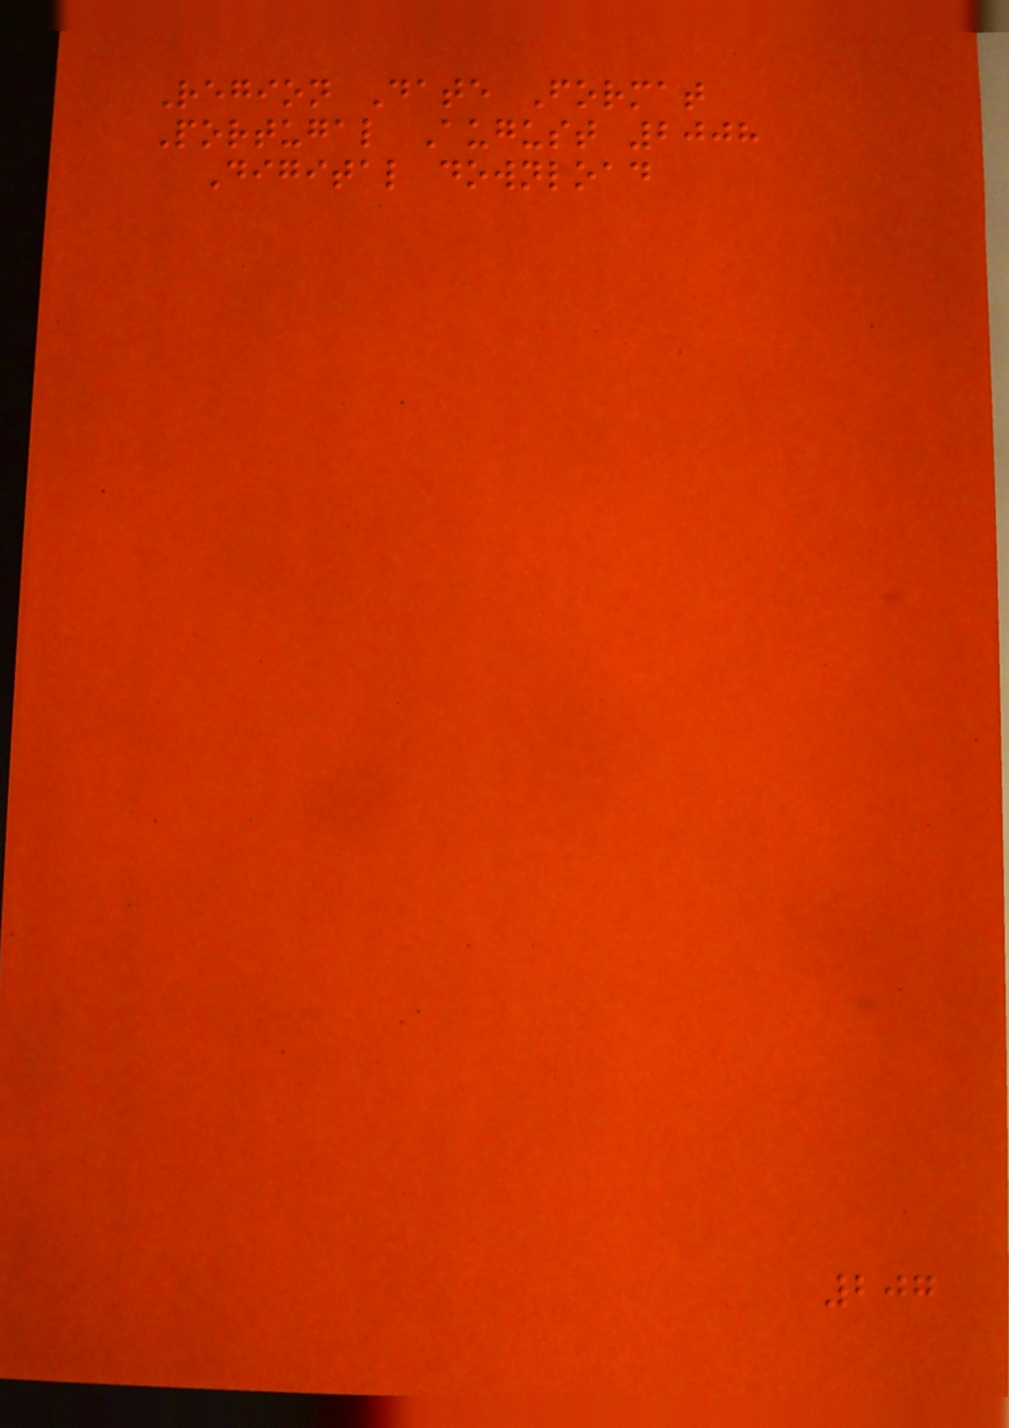Region Date Format
Portugal August 2008
Digital download
207
